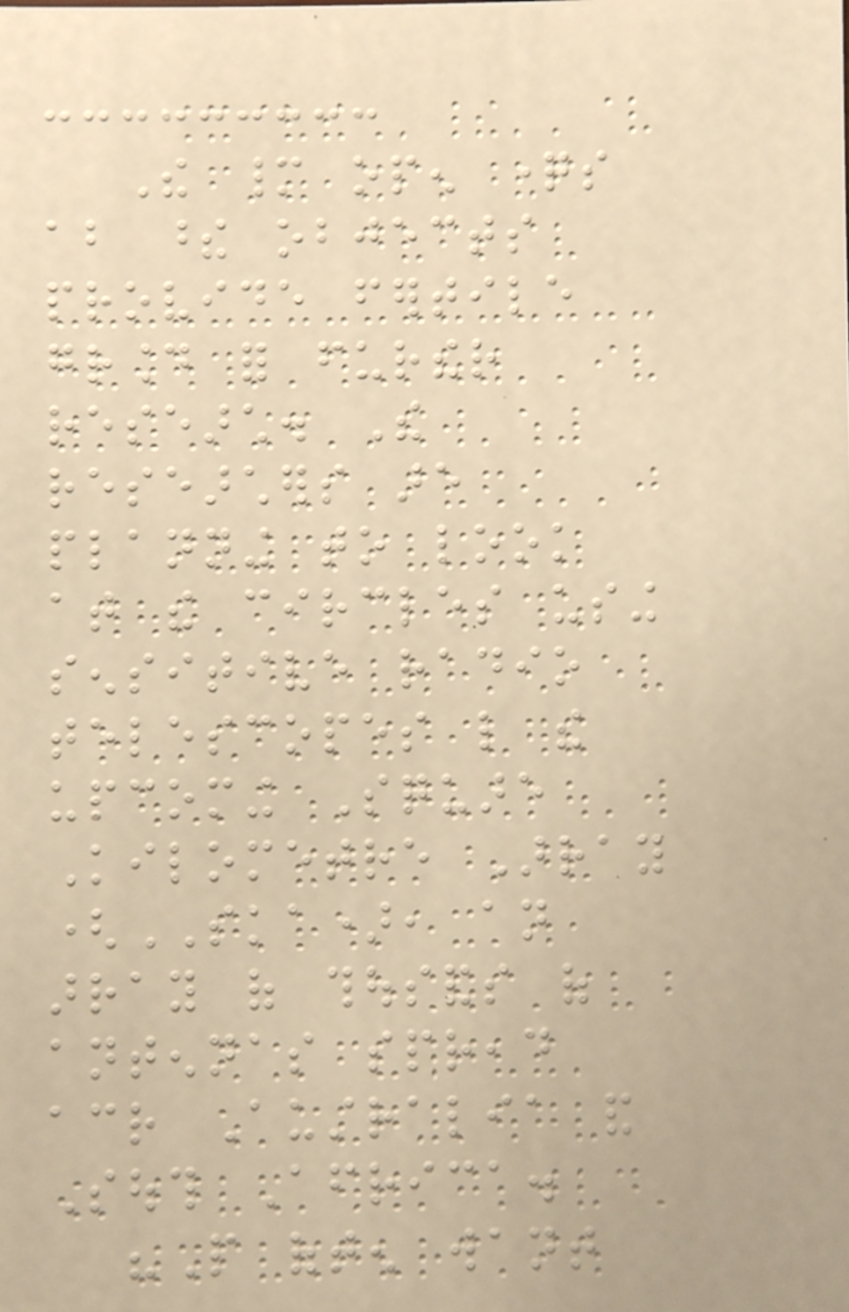The many open questions
about these objects
provide fertile
ground for further
research. The
researchers are
planning to look
at the circles using
sensitive radio
telescopes like the
upcoming Square
Kilometre Array
(SKA), an
array of thousands of
antennas spread
across Australia and
South Africa.
"People often want
